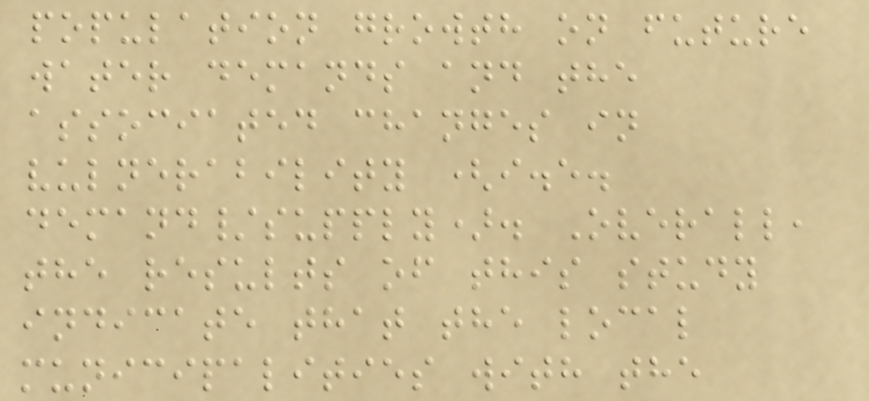population growth on future
water demands and the
associated changes in
vulnerability (i.e.
demand/supply). Overall,
the results of this study
indicate that the local
municipalities with the
